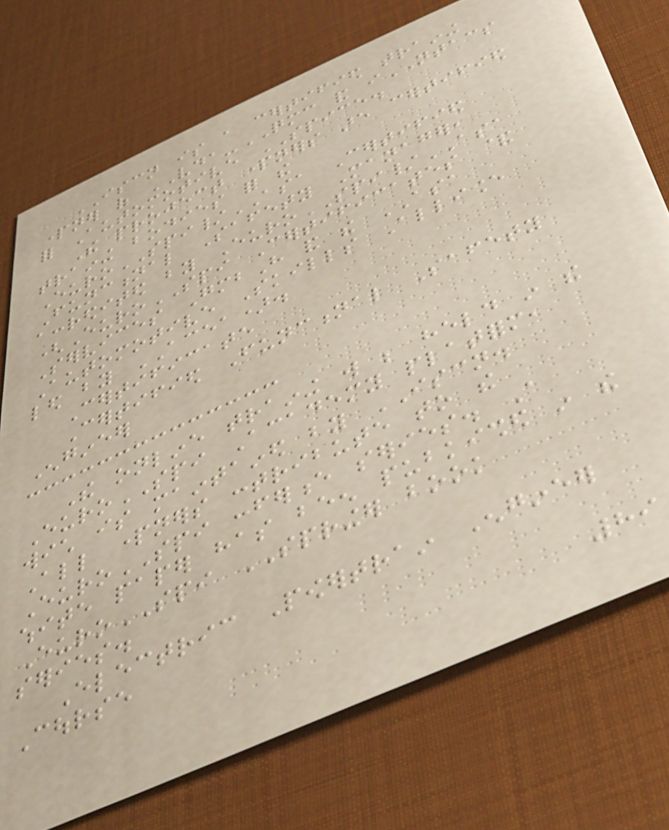ISCN is a certified training
partner of VDA-QMC and iNTACS
for Automotive SPICE.
The project partners are certified
training bodies for the
EuroSPI/ASA Certified
Functional Safety Manager,
accredited by EuroSPI/ASA
(EuroSPI Certificates &
Services GmbH and the ASA
Automotive Skills Alliance
led by ACEA).
Certificate
Certified Functional Safety
Engineer
The online training will be held in the
EuroSPI Academy platform,
wich is maintained by ISCN.
All partners contribute to the
EuroSPI conference series. A
white paper has been pubkished in the
EuroSPI SPRINGER book
series.
Electric Powertrain Engineer
Course
89
